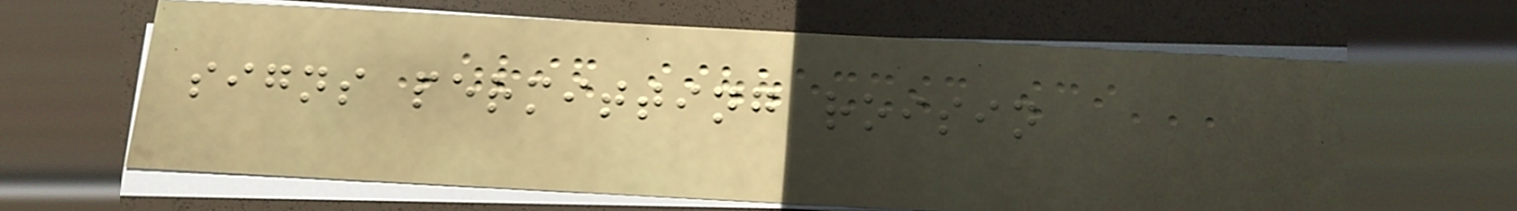signs permitting roisin
